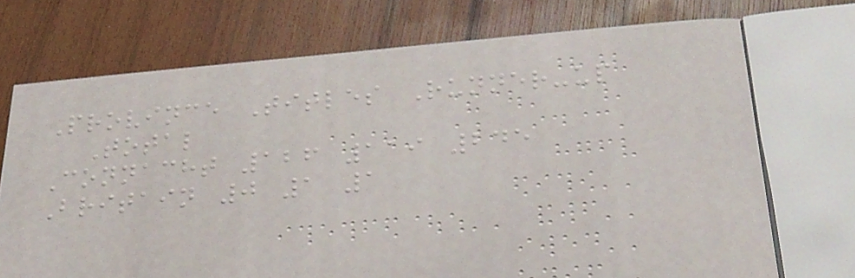Province Titles Runner-up
Total
Connacht 126 119 245
Britain 0 1 1
